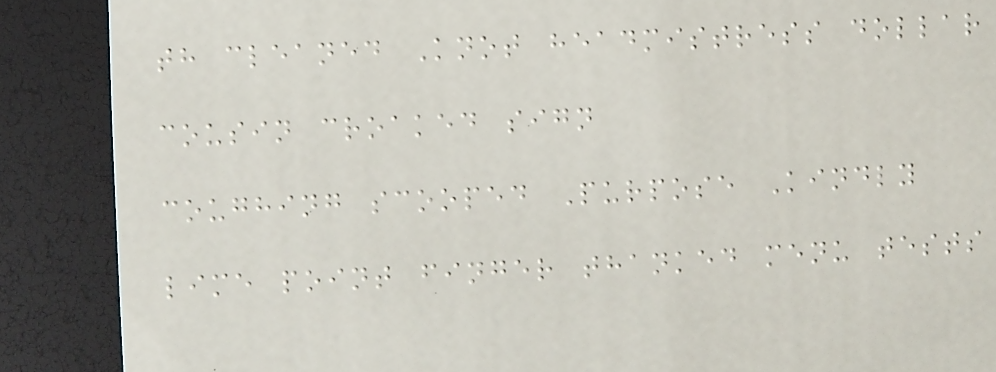th cleaned Knot headmistress dollar
cousin croaked sign
coughing scooped Purpose Kindly
lime point finger thanked menu tests
